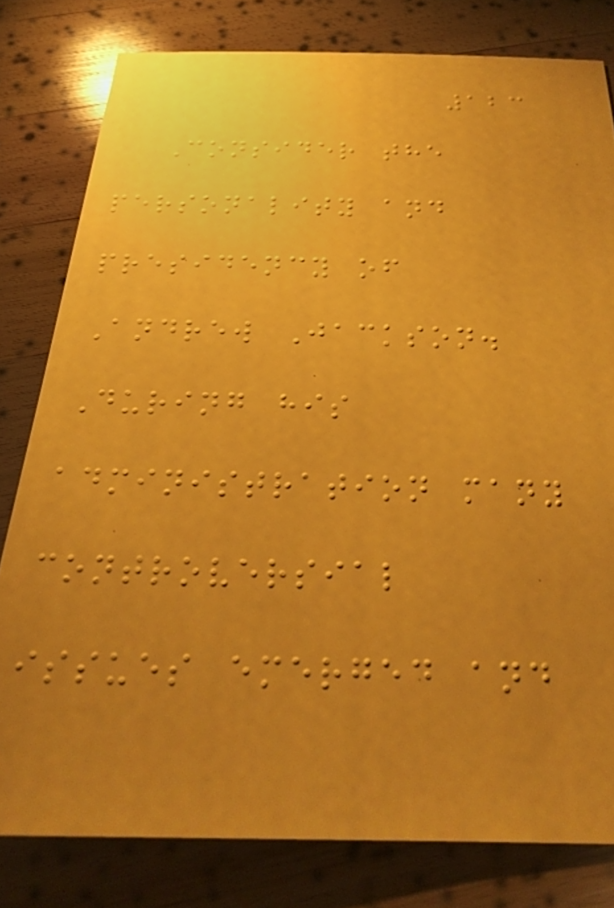123
Consider the
personality and
presidency of
Andrew Jackson.
During his
administration many
controversial
issues emerged and
